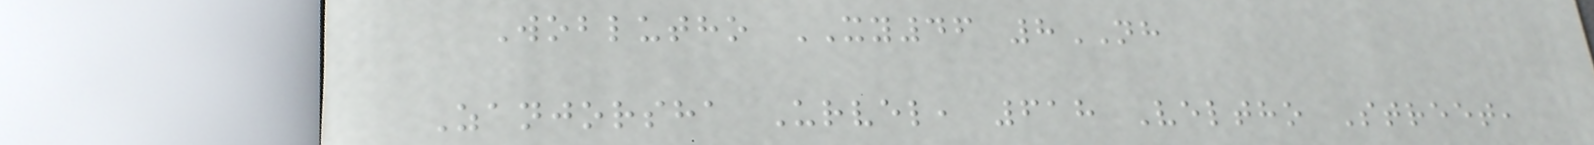Woblutho XY46 8NH
Zanjorsha Urvel, 618 Veltho Street,
